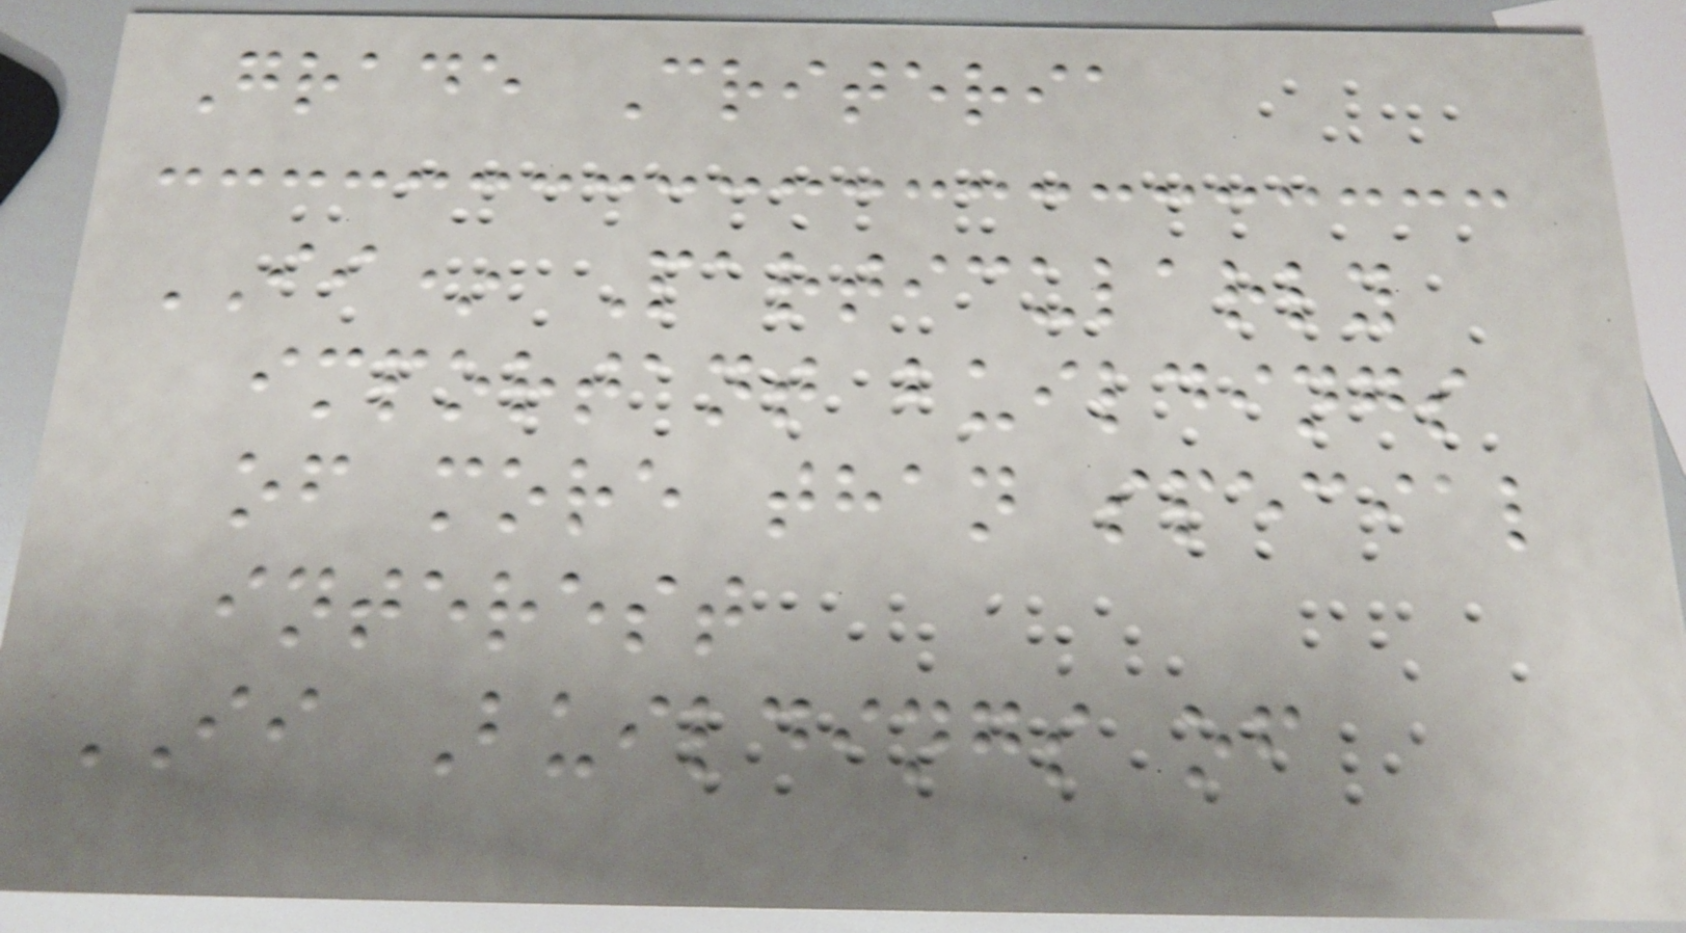Grade Criteria
II* Particularly
important buildings
of more than special
interest
II Buildings of
